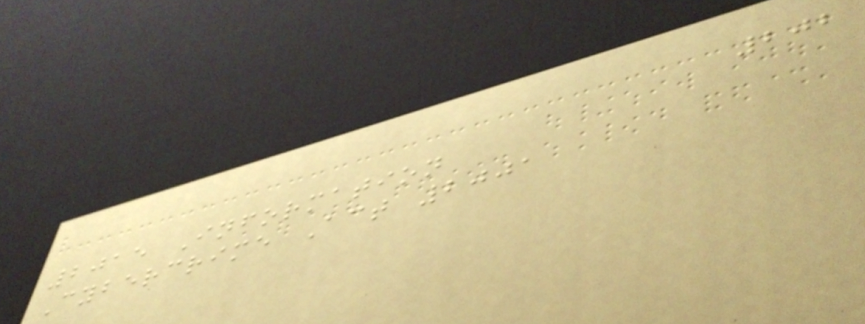202
2015 Information
Cybercrime Act 2001
